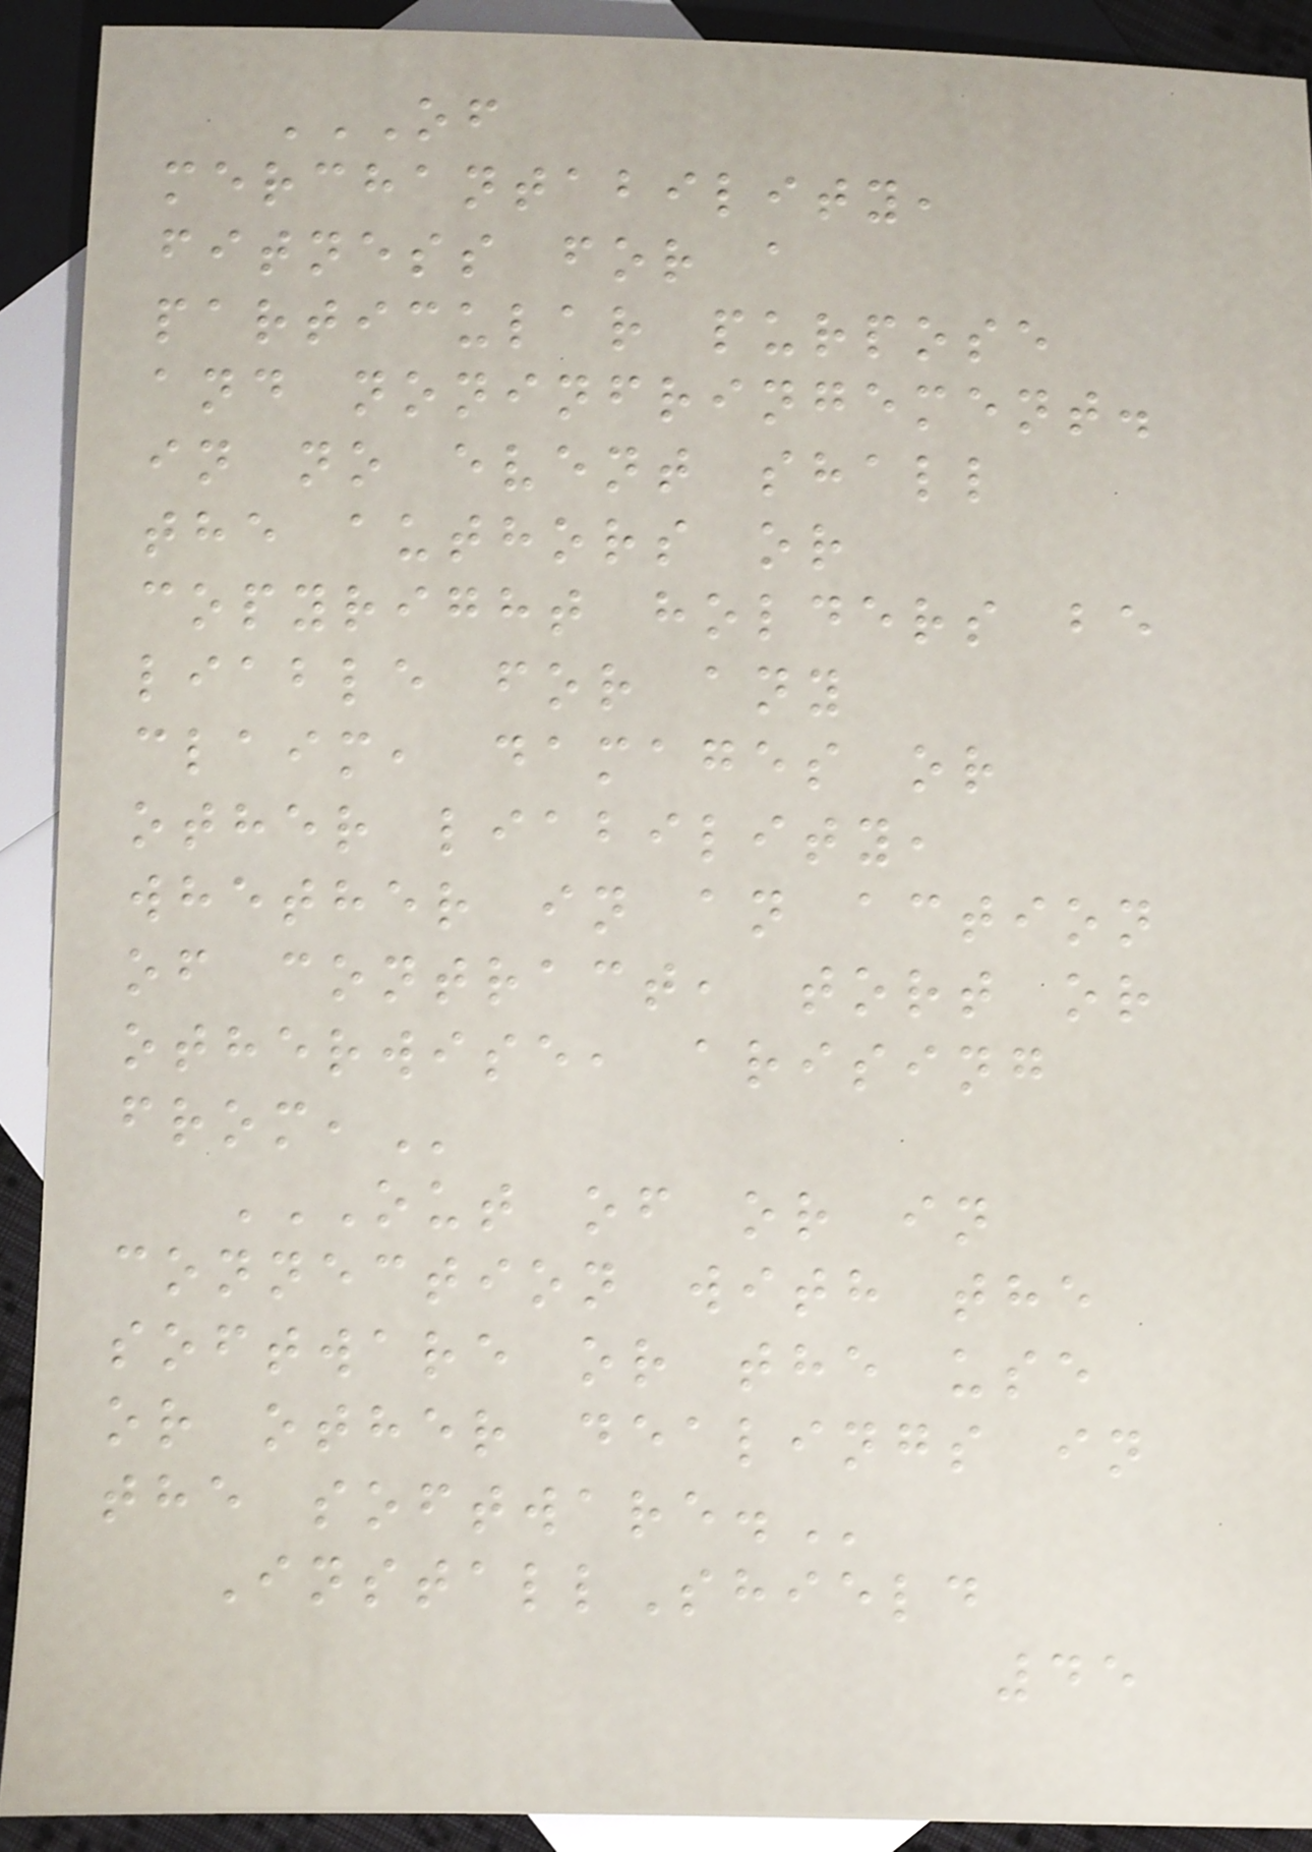OF
MERCHANTABILITY,
FITNESS FOR A
PARTICULAR PURPOSE
AND NONINFRINGEMENT.
IN NO EVENT SHALL
THE AUTHORS OR
COPYRIGHT HOLDERS BE
LIABLE FOR ANY
CLAIM, DAMAGES OR
OTHER LIABILITY,
WHETHER IN AN ACTION
OF CONTRACT, TORT OR
OTHERWISE, ARISING
FROM,
OUT OF OR IN
CONNECTION WITH THE
SOFTWARE OR THE USE
OR OTHER DEALINGS IN
THE SOFTWARE.
InstallShield
45
